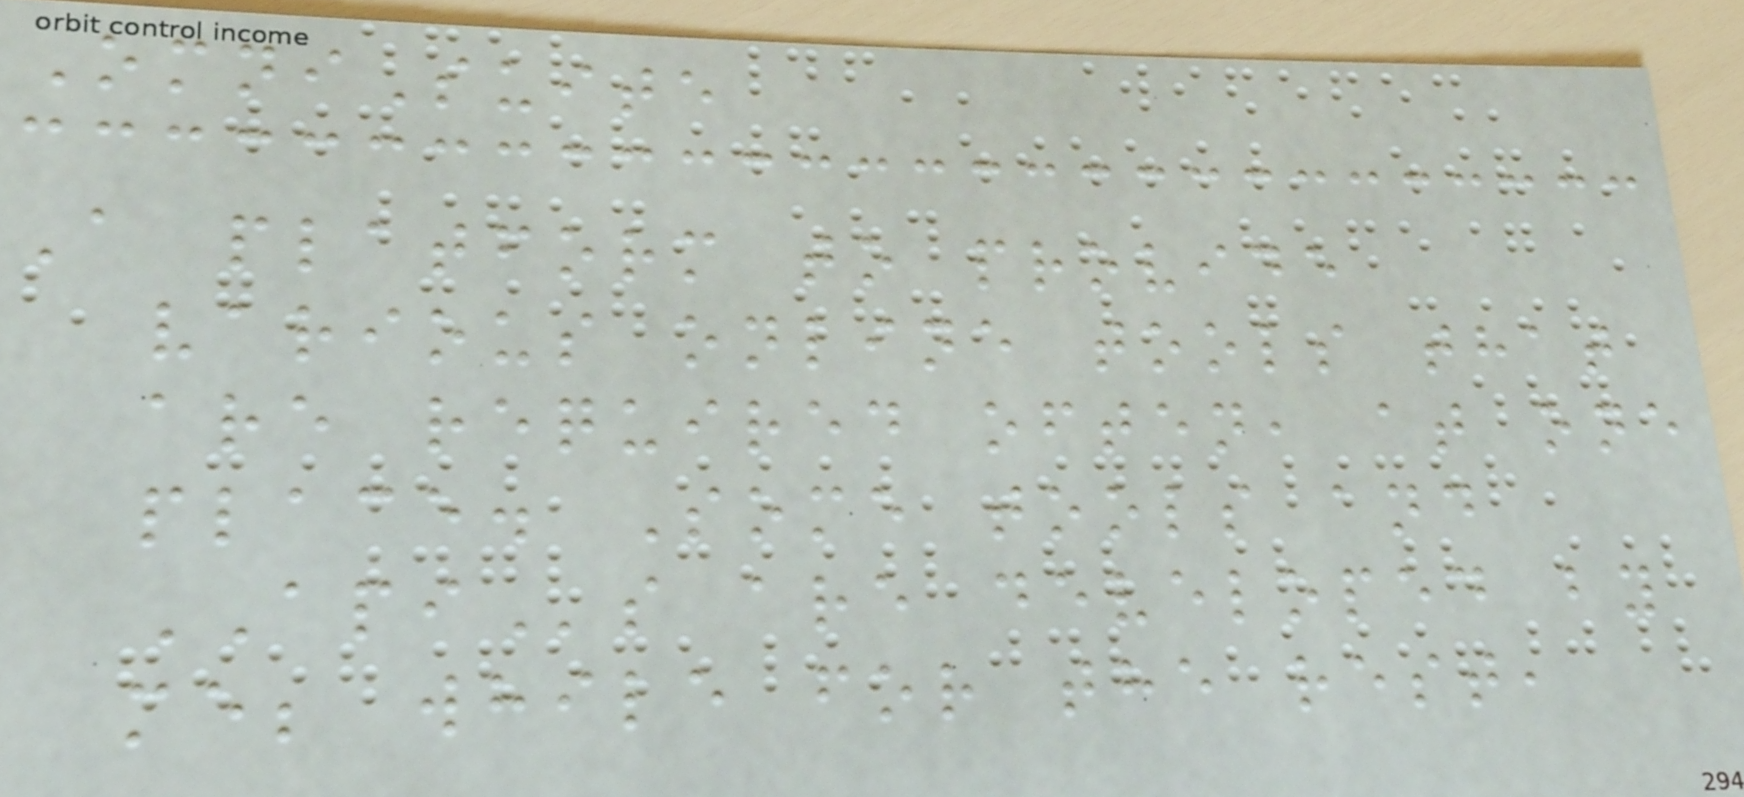OmniSuite
A platform to provide
various online tools that
are required often, at one
place. Some tools and
APIs are developed by
me; while for the rest,
